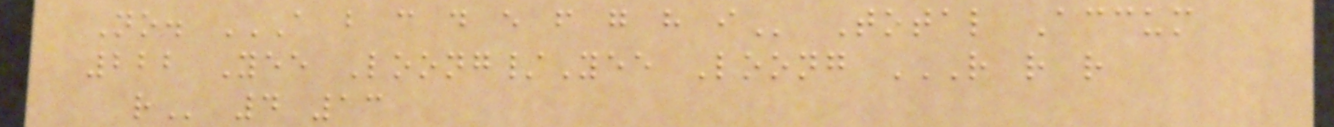No. A B C D E F G H I Total Accum
222 Yee Loong/Yee Loong R R R
R 4 13
